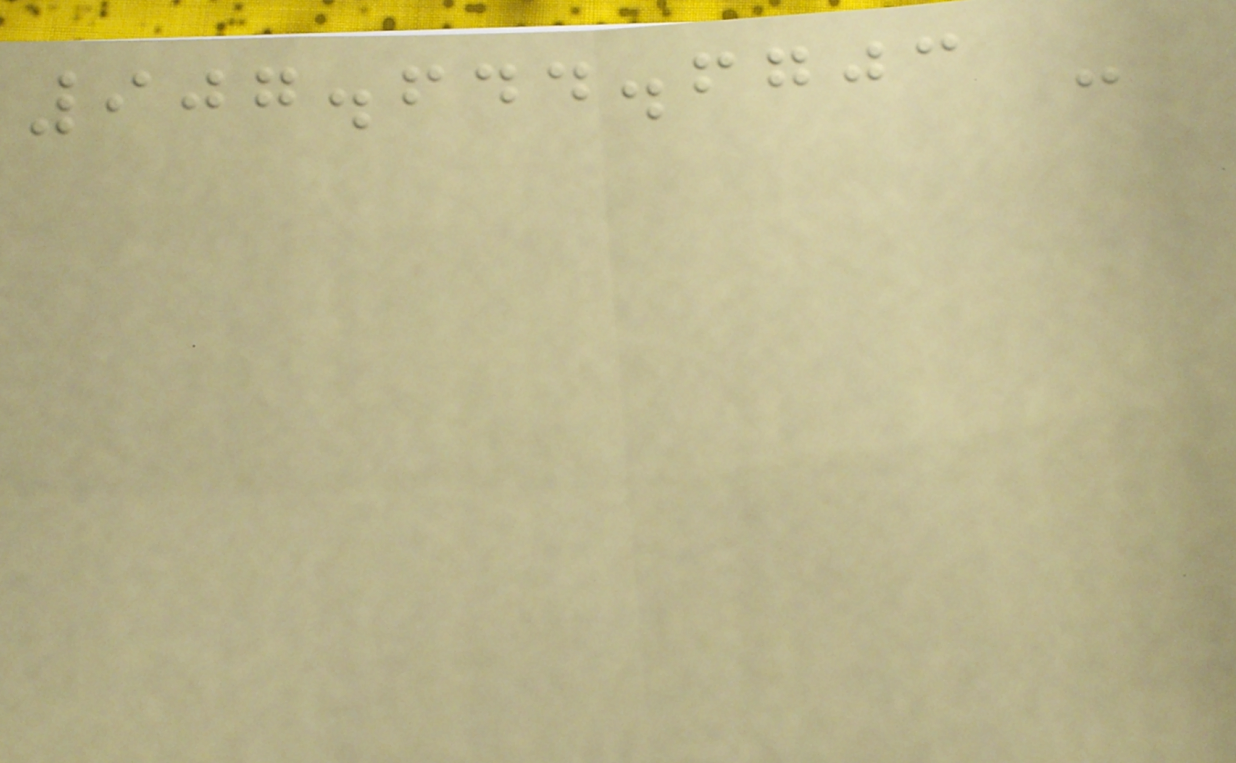907.644.6703 -
